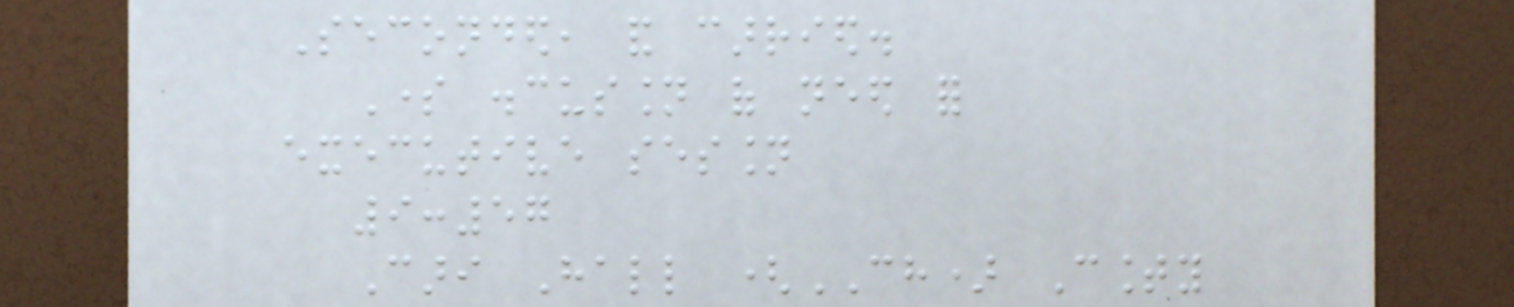Seconded, and carried.
Some discussion of need for
executive session
9:57
Cari Hall (CH) County
